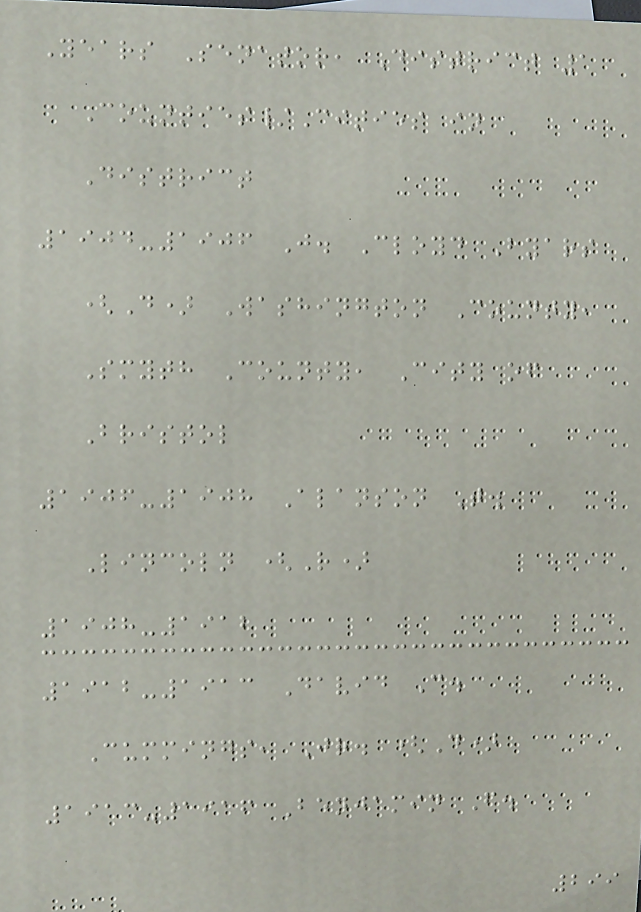Years Senator, District 1
Counties/Cities in
District
1904-1906 J. Cloyd Byars
(D) Washington County,
Smyth County, City of
Bristol
1906-1908 Alanson T.
Lincoln (R)
1908-1912
1912-1913 David C.
Cummings, Jr. (D)
1913-1916 Benjamin F.
299
